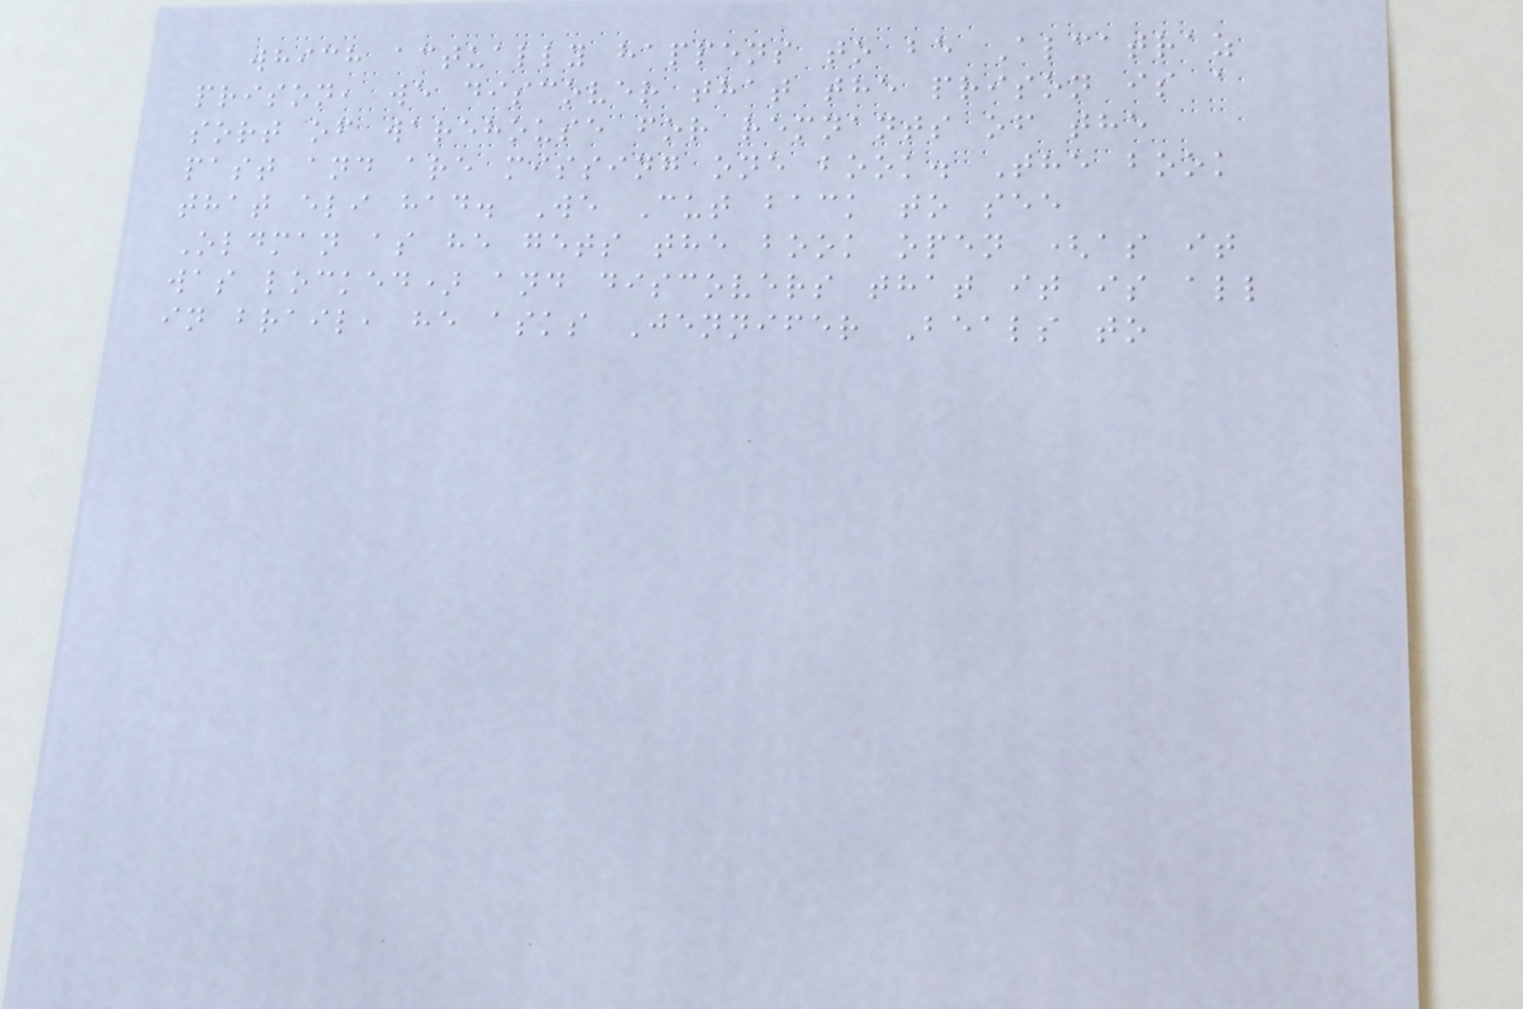which actually happens to be Alcatraz
prison, we discover that the prison is a
sort of warehouse for remnants of the
past and are missing one book. The book
that eli had. We Cut back to see
Oldman as he gets the book open (as it
was locked) and discovers that it is all
in brail, he asks Jennifer Beals to
